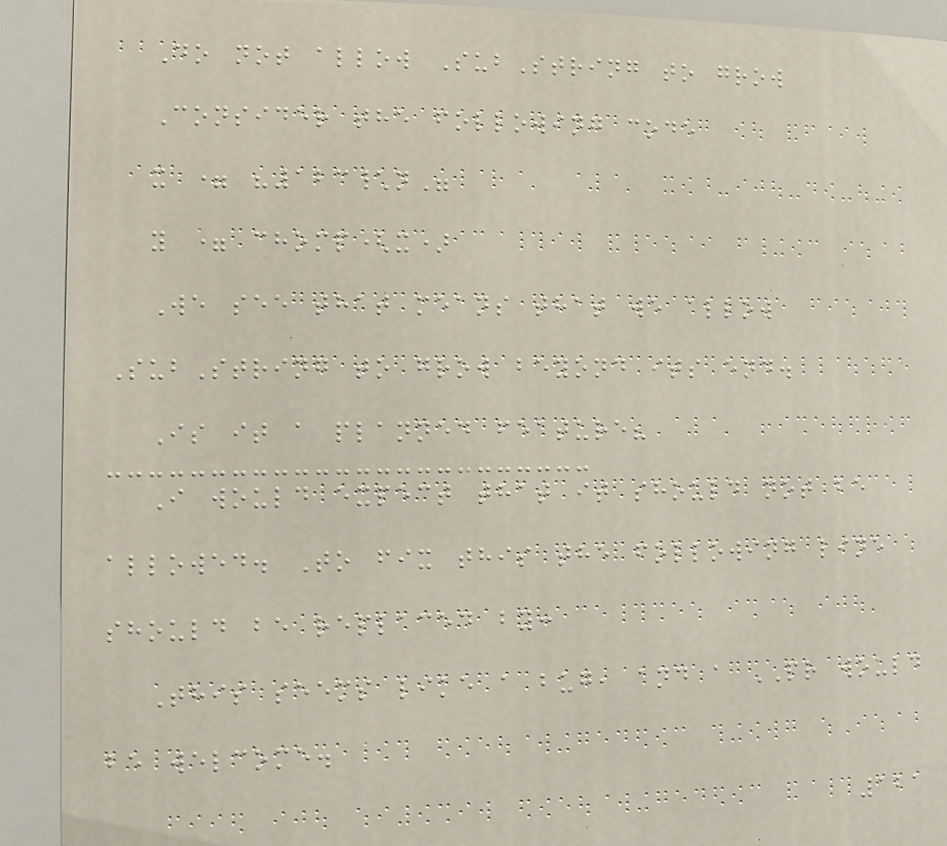Do not allow SubString to grow
Consider the following code
x = "123\n"
y = chomp(x)
We see that means that we allow
SubString to grow beyond its end.
Is it a planned feature?
I would expect that it should not be
allowed. To fix this the following line
should be replaced by:
This seems like a bug, and a PR would
be welcome.
121
